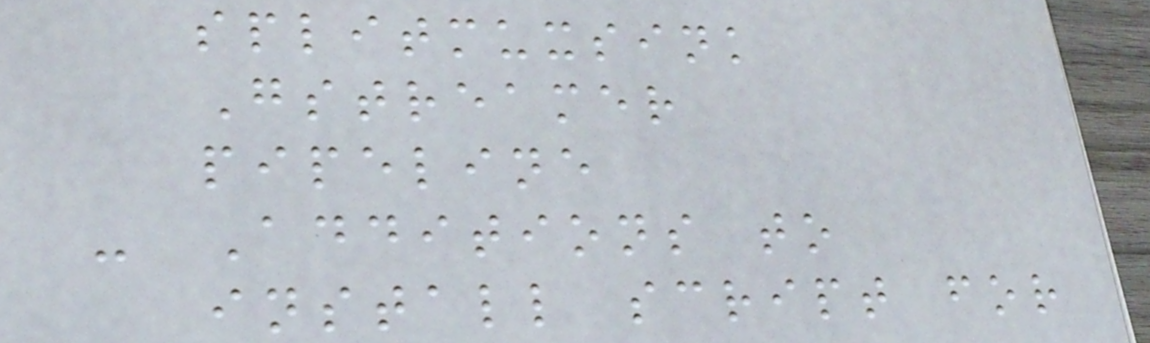splitmuxsink
Gstreamer
pipeline
- Additions to
install script for
